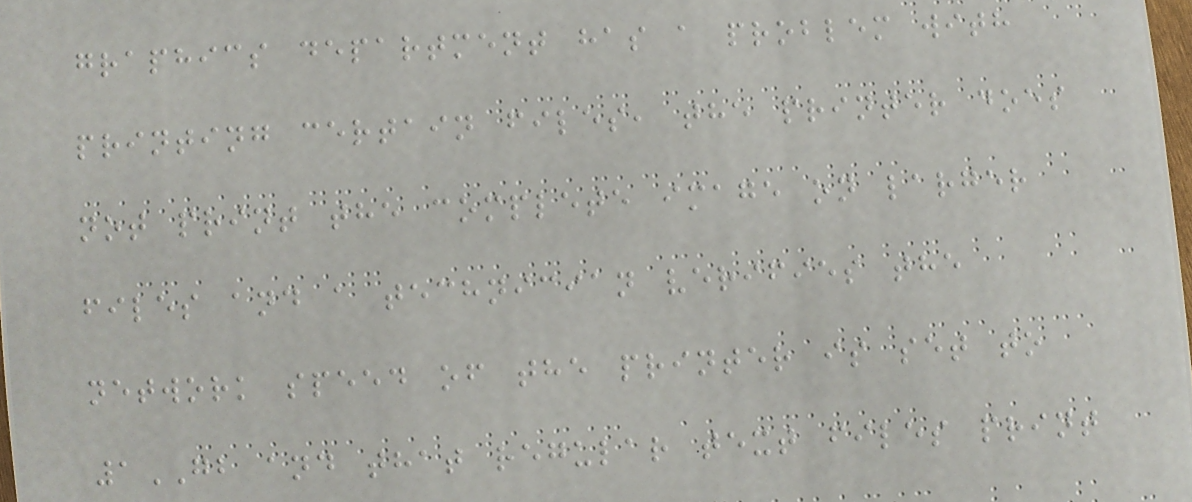graphics department has a problem with
printing certain files, the printer does
not print the complete image on larger
files and a technician verifies the
network speed of the printer is set to
1GB and that regular text files print
